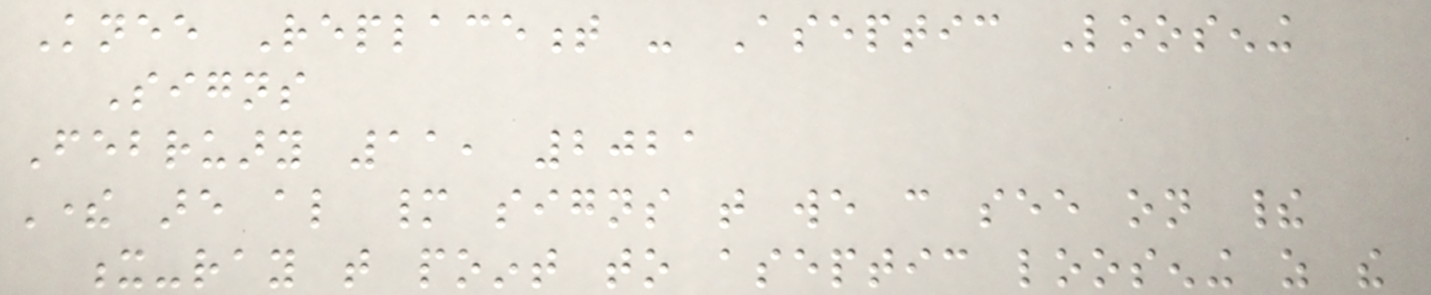Knee Replacement - Aseptic Loosening
Signs
February 11, 2021
There are also many signs that we can see on their
x-ray that point to aseptic loosening as the
